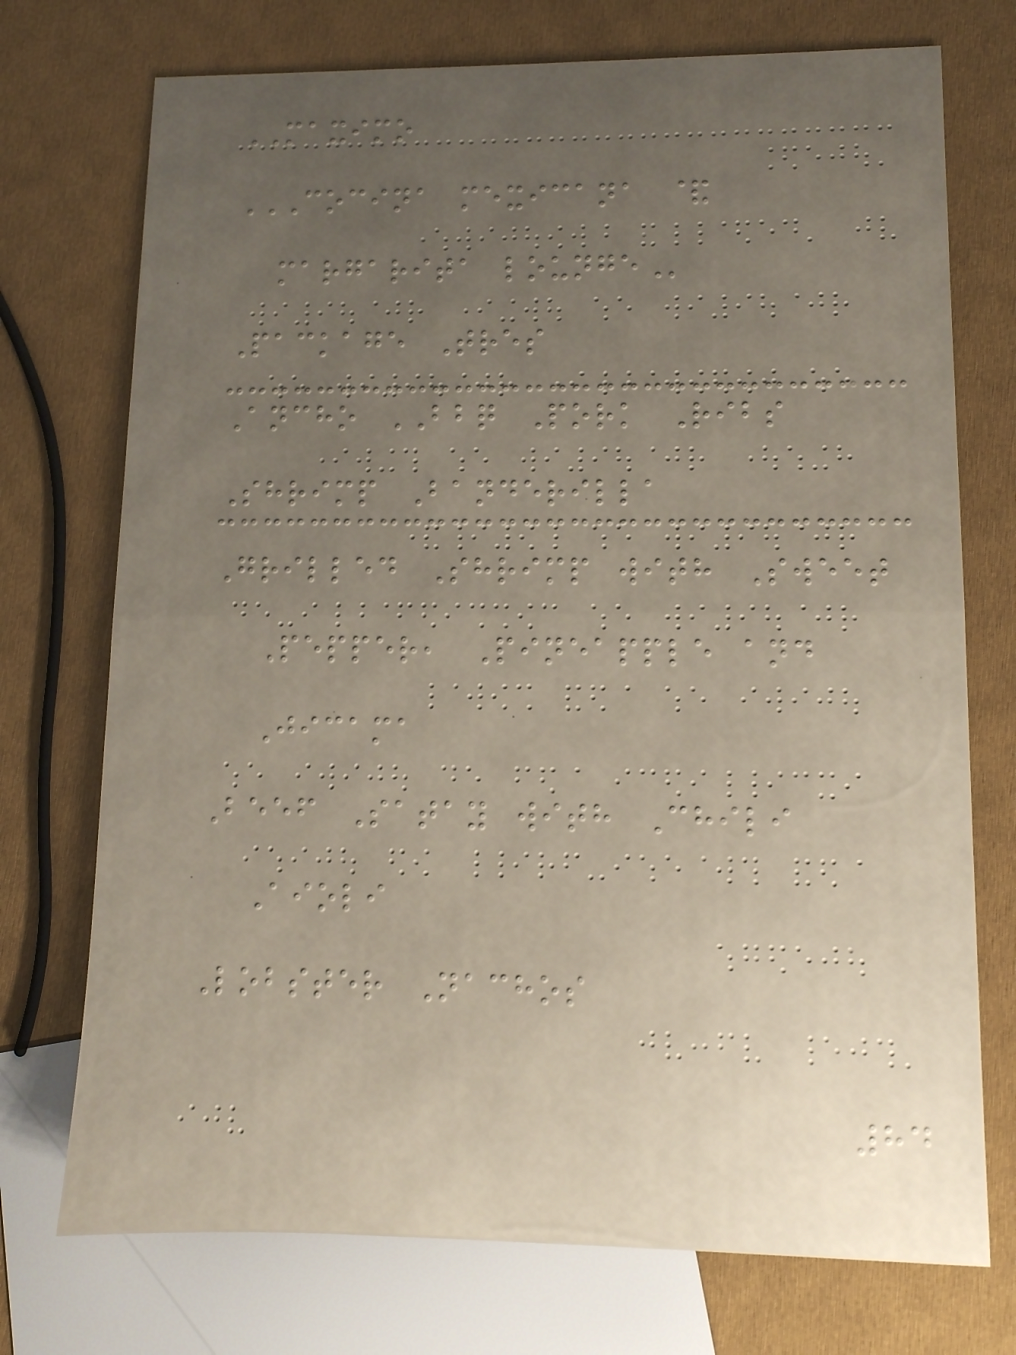MAXIMO
COCINA MEXICANA &
MARGARITA LOUNGE
Package Tres
Ancho BBQ Pork Ribs
Shrimp Banderilla
Grilled Shrimp with Sweet
Pepper, Pineapple and
Jicama
Beef Satay with Chili
Aioli
Lobster Nachos
84
